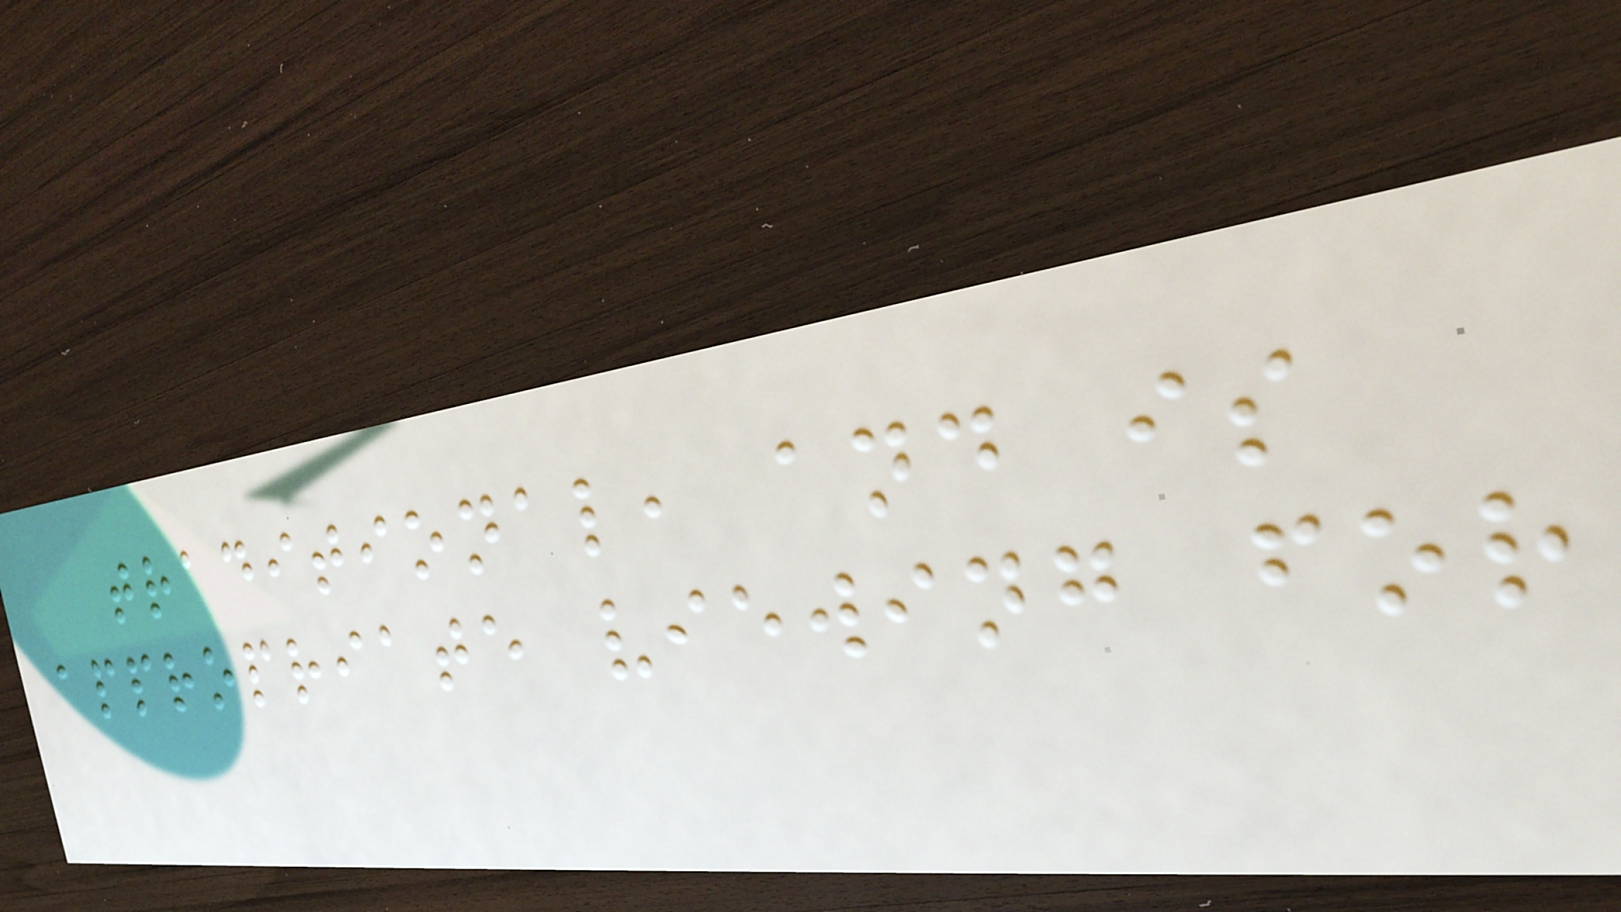traditional, and is
appropriate viewing for
